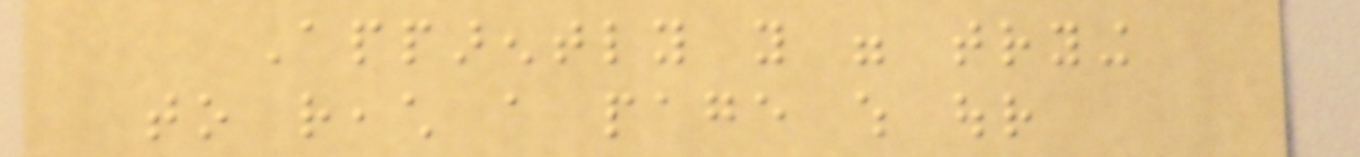Apparently you were trying
to reach a page which our
